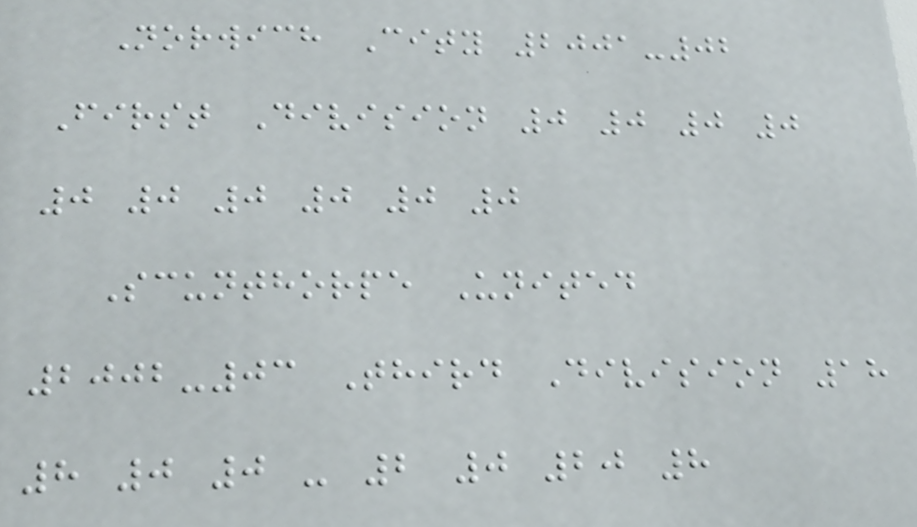Norwich City 2001-02
First Division 0 0 0 0
0 0 0 0 0 0
Scunthorpe United
2002-03 Third Division 18
8 0 0 - 2 0 20 8
